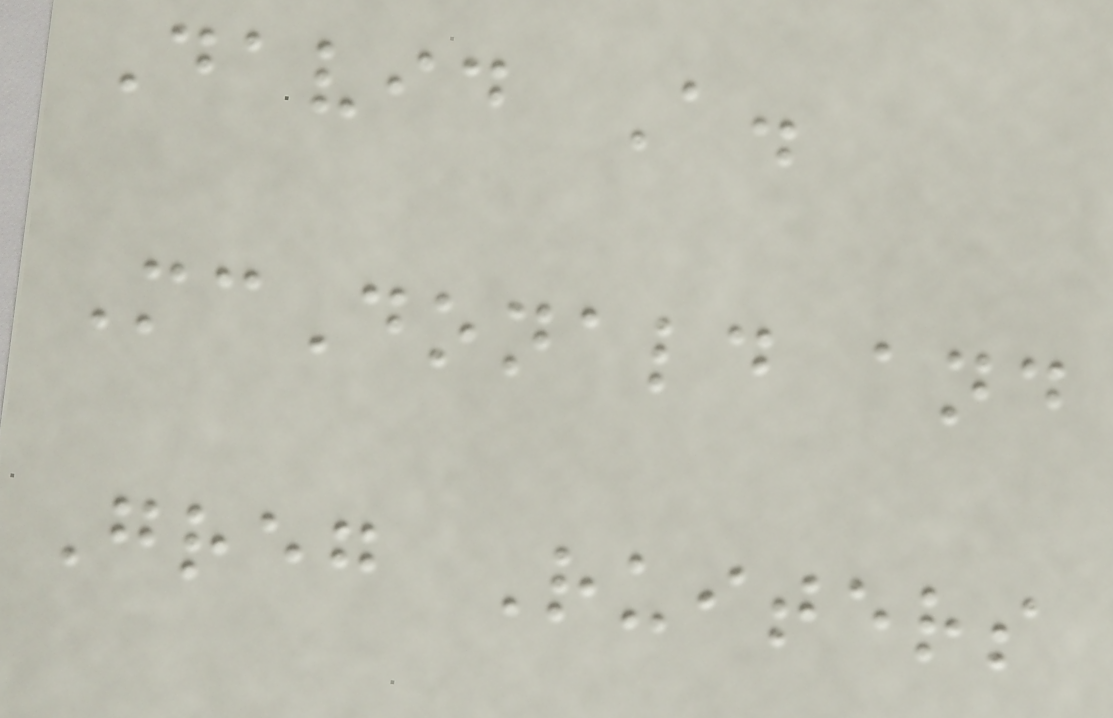David A.
McDonald and
Greg Ruiters
